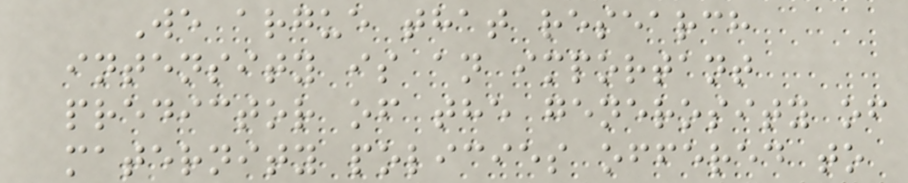We argue that research
intensity is an important
predictor of the generosity of
maternity policies offered to
